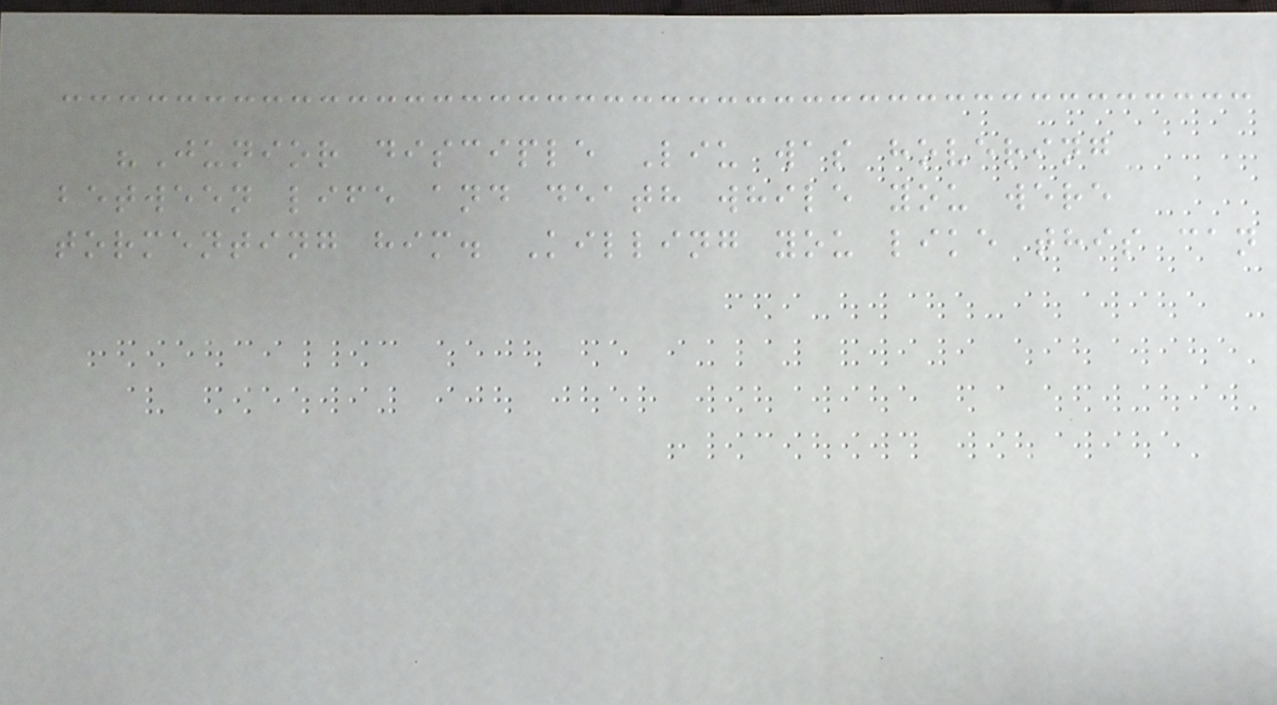"Junior disciple Liu was hovering
between life and death while you were
tormenting him. Killing you like this can
